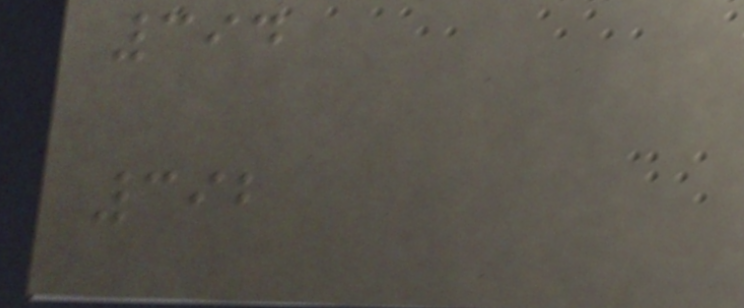394
392
